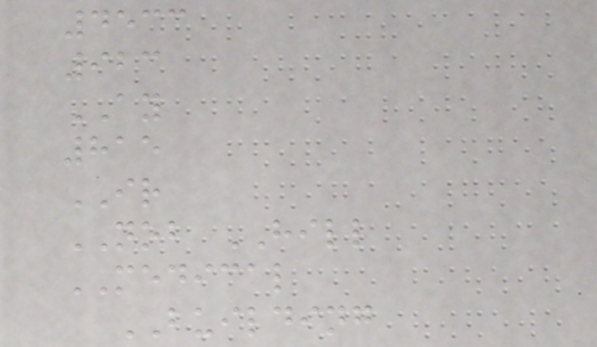4533
923
AY
815
IR
NOB HILL
MEDICAL
BUILDING
